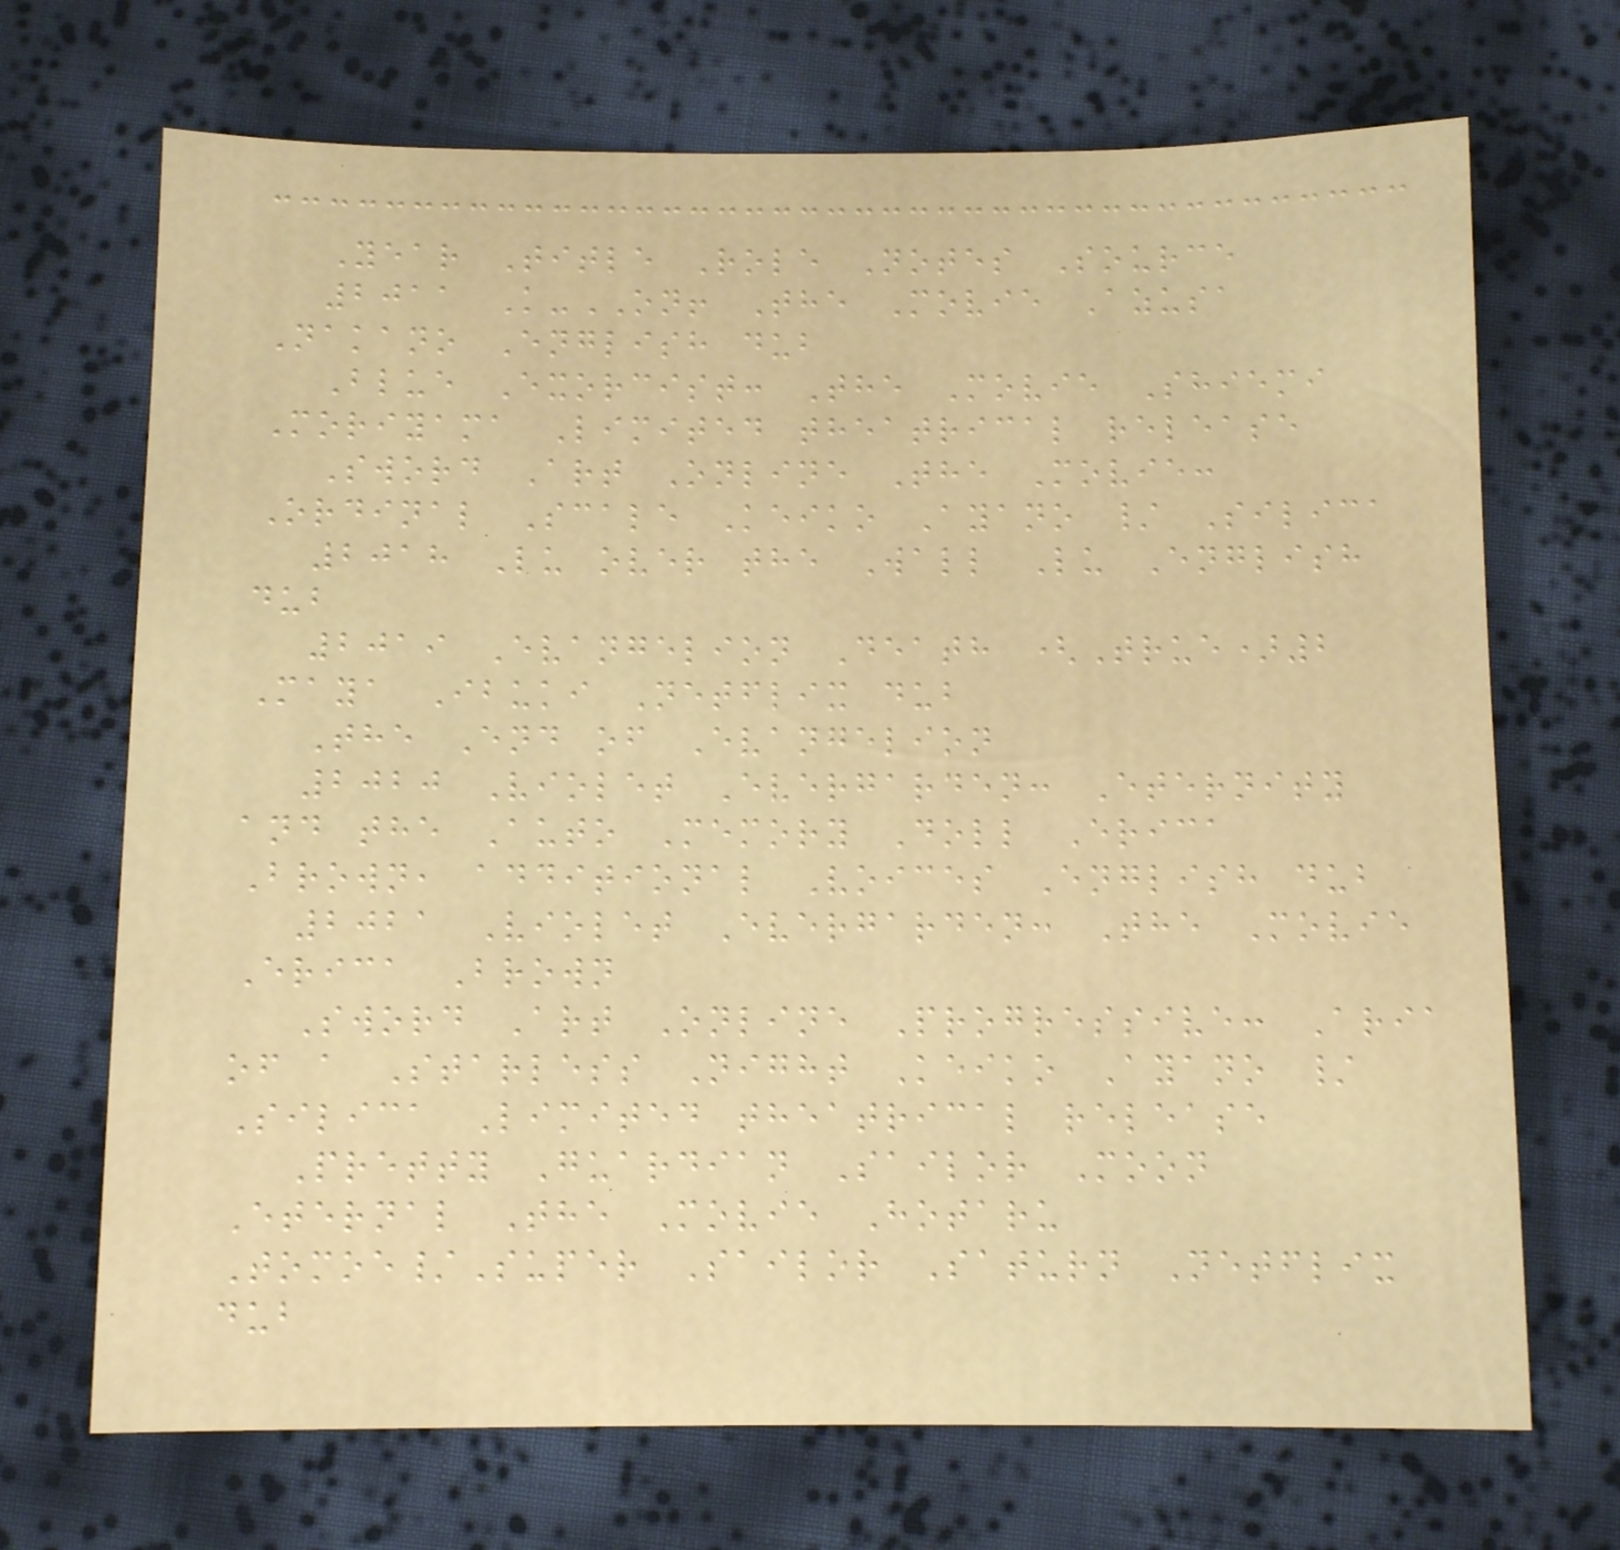Year Title Role Notes Source
2011 K-ON! The Movie Azusa
Nakano English dub
Blue Exorcist: The Movie Shiemi
Moriyama Limited theatrical release
Sword Art Online The Movie:
Ordinal Scale Keiko Ayano / Silica
2018 Lu over the Wall Lu English
dub
2019 Evangelion Death (True)2
Maya Ibuki Netflix dub
The End of Evangelion
2020 Violet Evergarden: Eternity
and the Auto Memory Doll Erica
Brown, additional Voices English dub
2021 Violet Evergarden: The Movie
Erica Brown
Sword Art Online Progressive: Aria
of a Starless Night Keiko Ayano /
Silica Limited theatrical release
Pretty Guardian Sailor Moon
Eternal The Movie Hotaru
Tomoe/Super Sailor Saturn Netflix
dub
